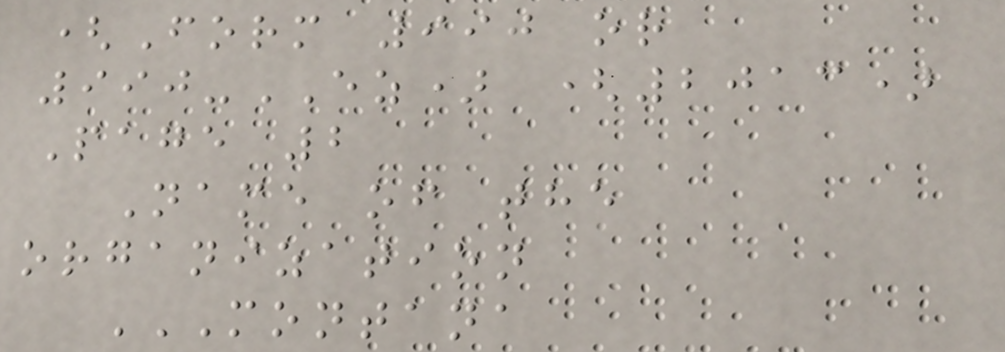(Form 990 or
990-EZ) (2013)
Page 2
Name of the
organization
MONTANA
